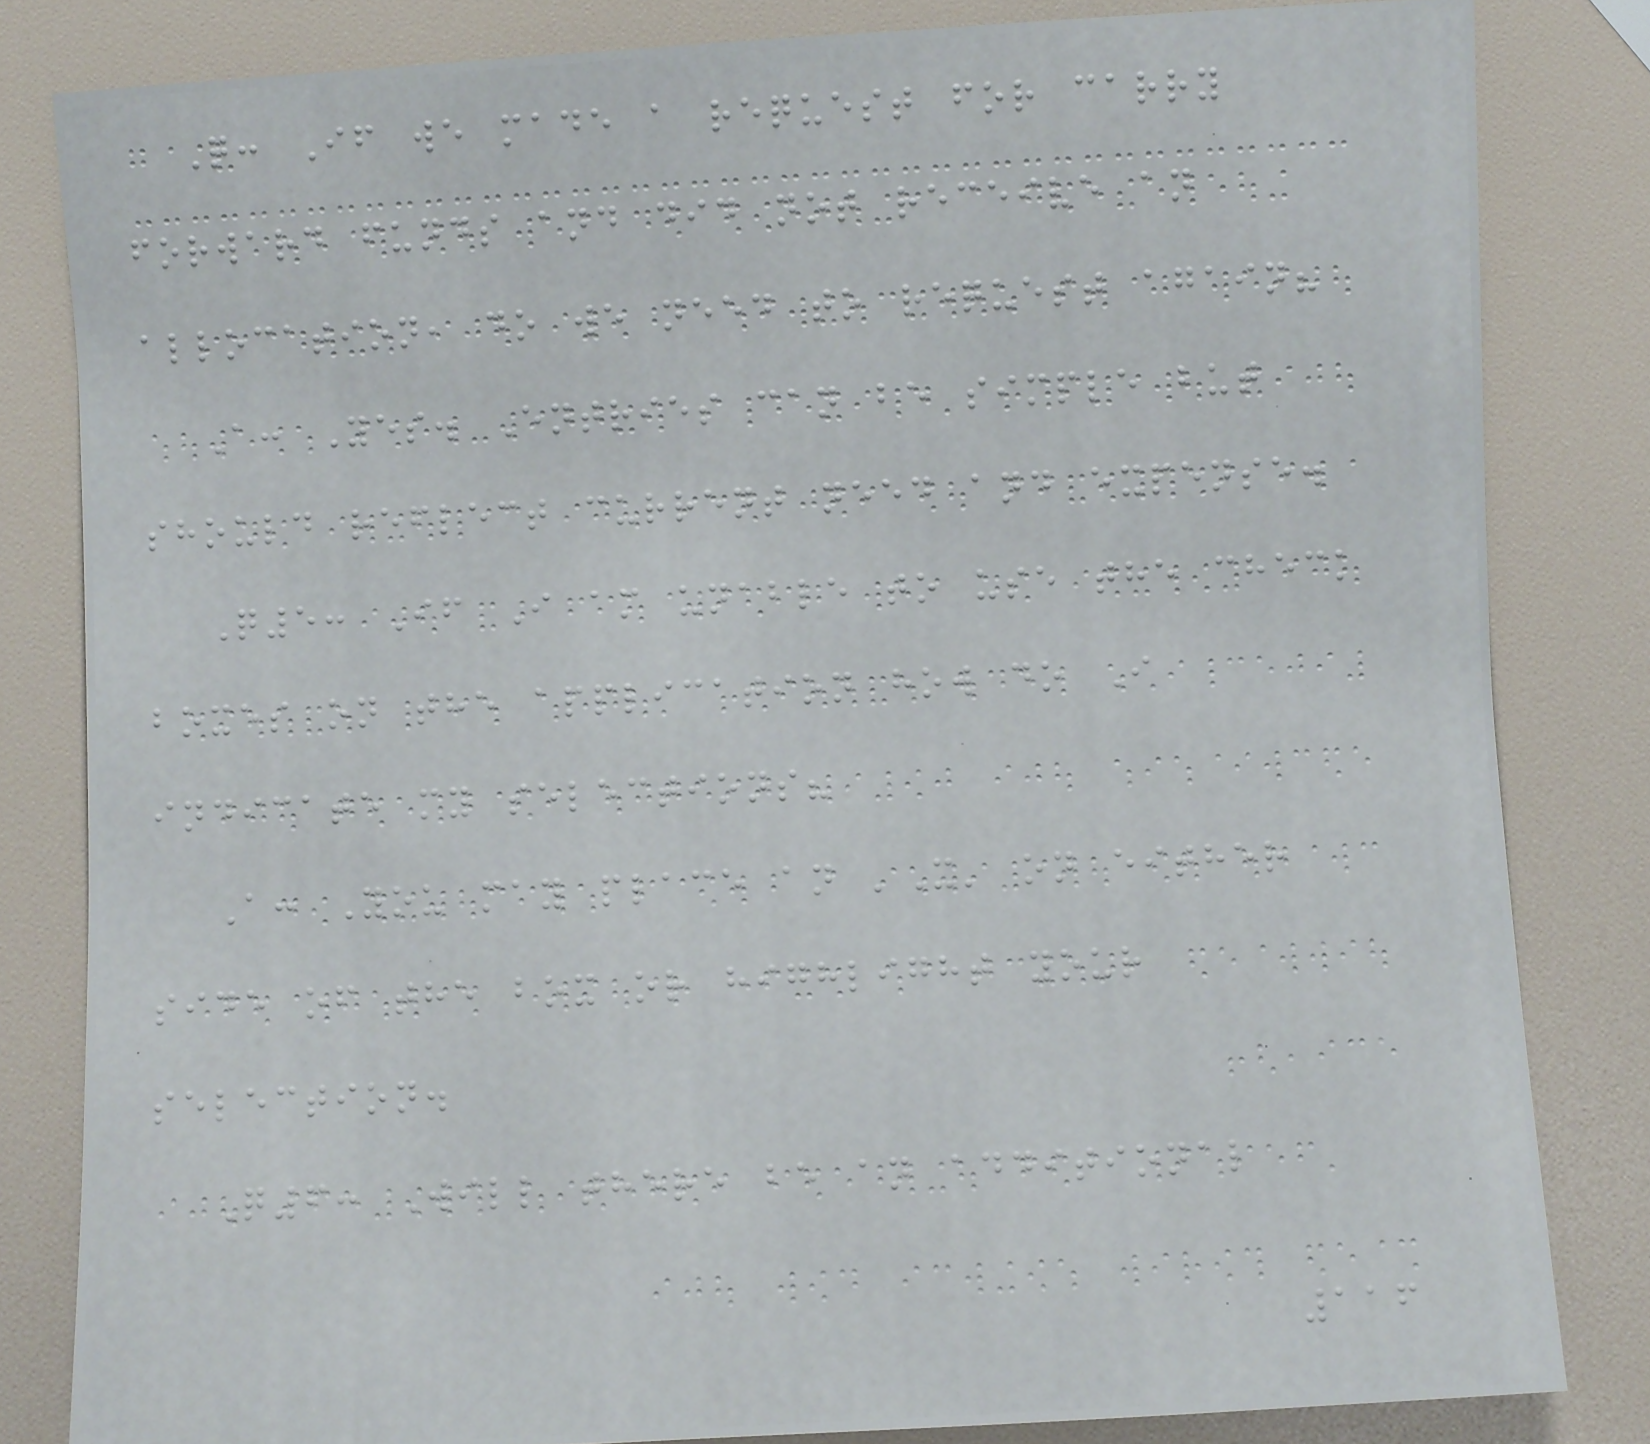Q: If we made a request for carry
forward funds and did not receive an
allocation, do we need to request again?
A: Yes. Entries can be simple but
should reflect current need and expense.
Q5: If I am unable to use the check
boxes on the application how do I
indicate my selections?
A: You may place an 'X' on either
side of the box or highlight your
selection.
Q6: Will there be an additional
116
